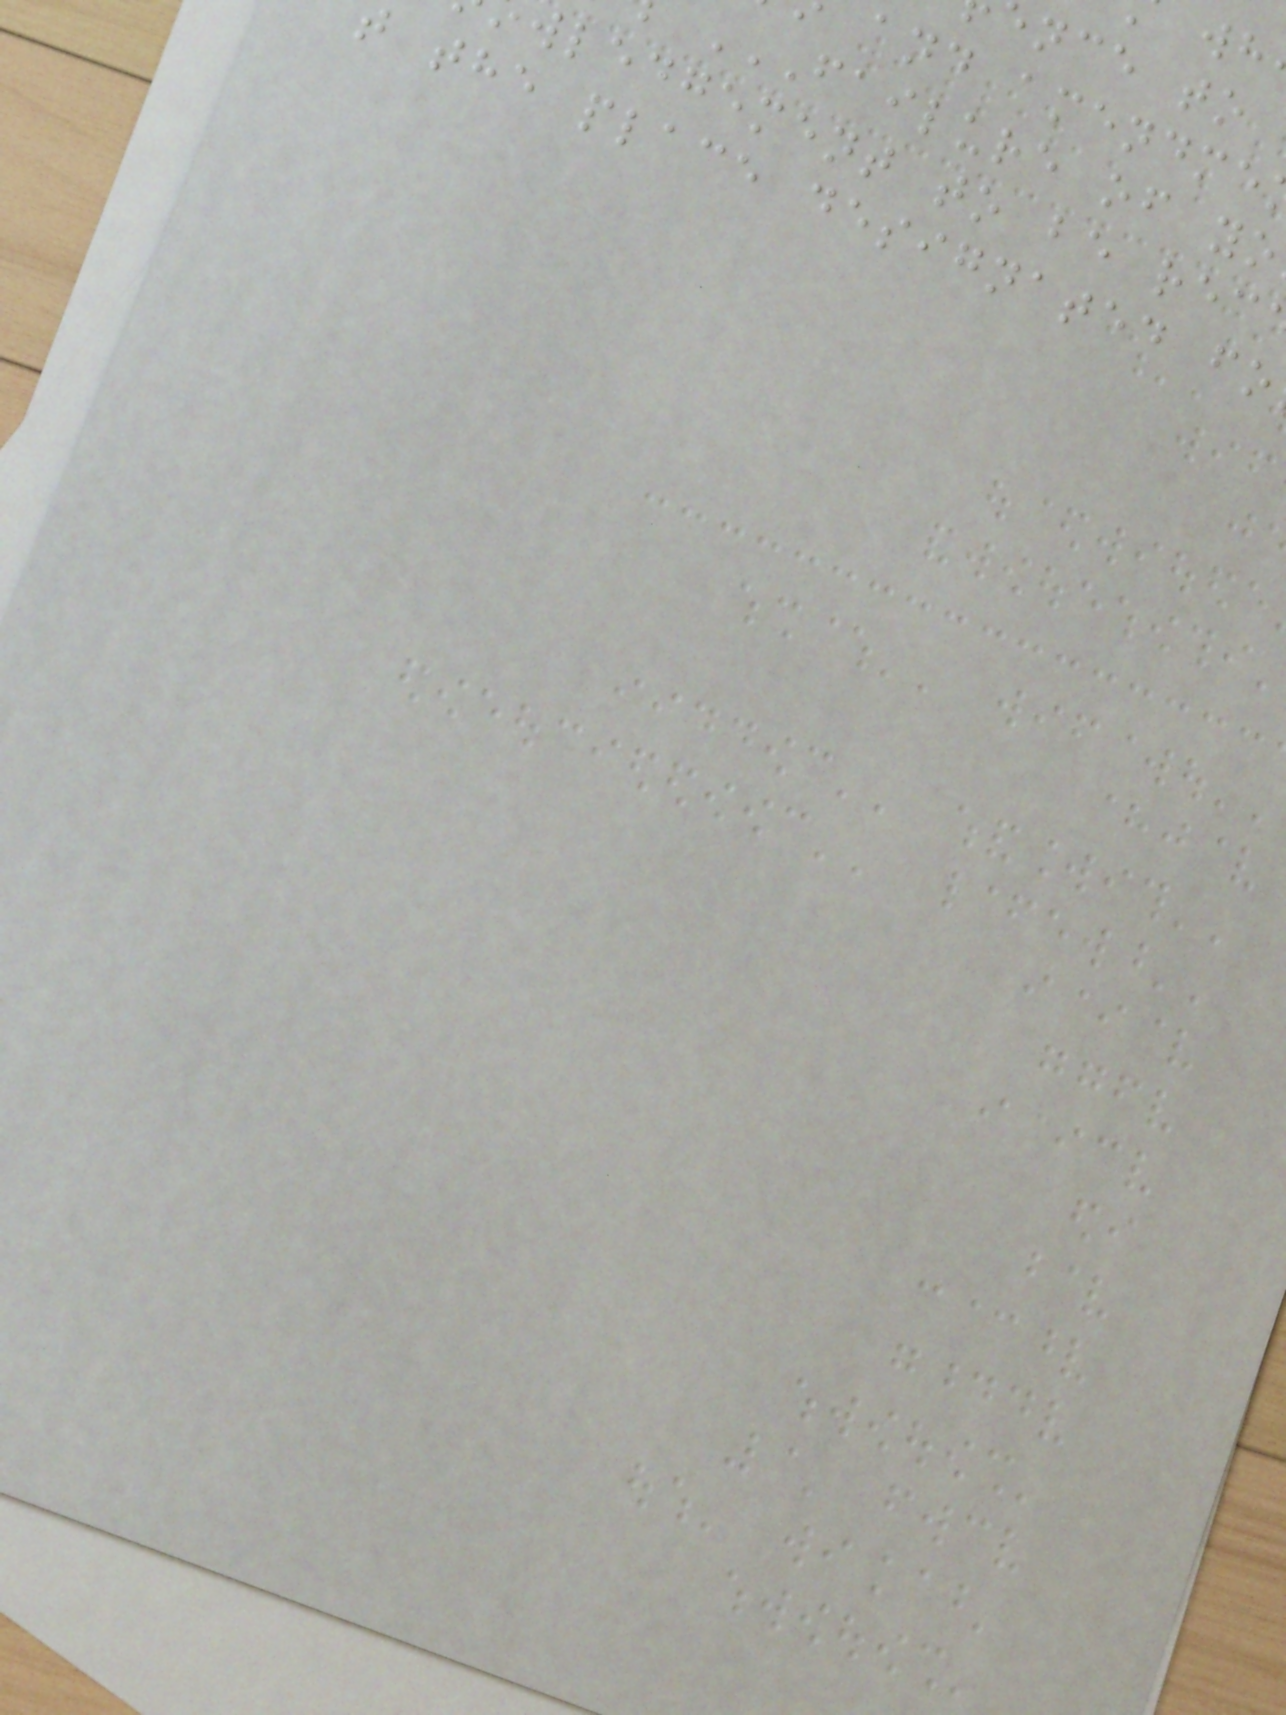and amendme
wledgement to be
t the place designated
